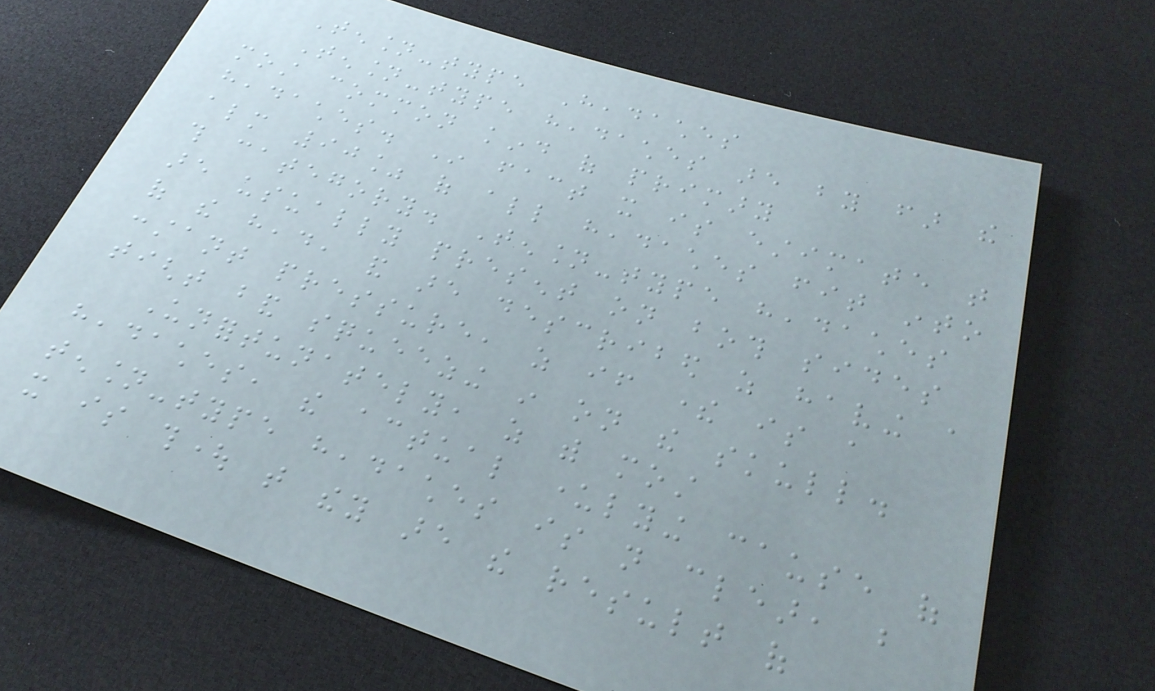Tension-type Headaches
Tension-type headaches are by far the
most common kind of primary
headaches. In fact it is estimate that
almost 90% of all headaches fit into
this category. Tension-type headaches
are usually present on both sides
of the head, and are described as having a
constant pressure, as if there is a
tight band squeezing in on the skull.
Unfortunately, as with most
headaches, the actual underlying cause of
tension-type headaches is not clear, but
it is thought that they are the result of
